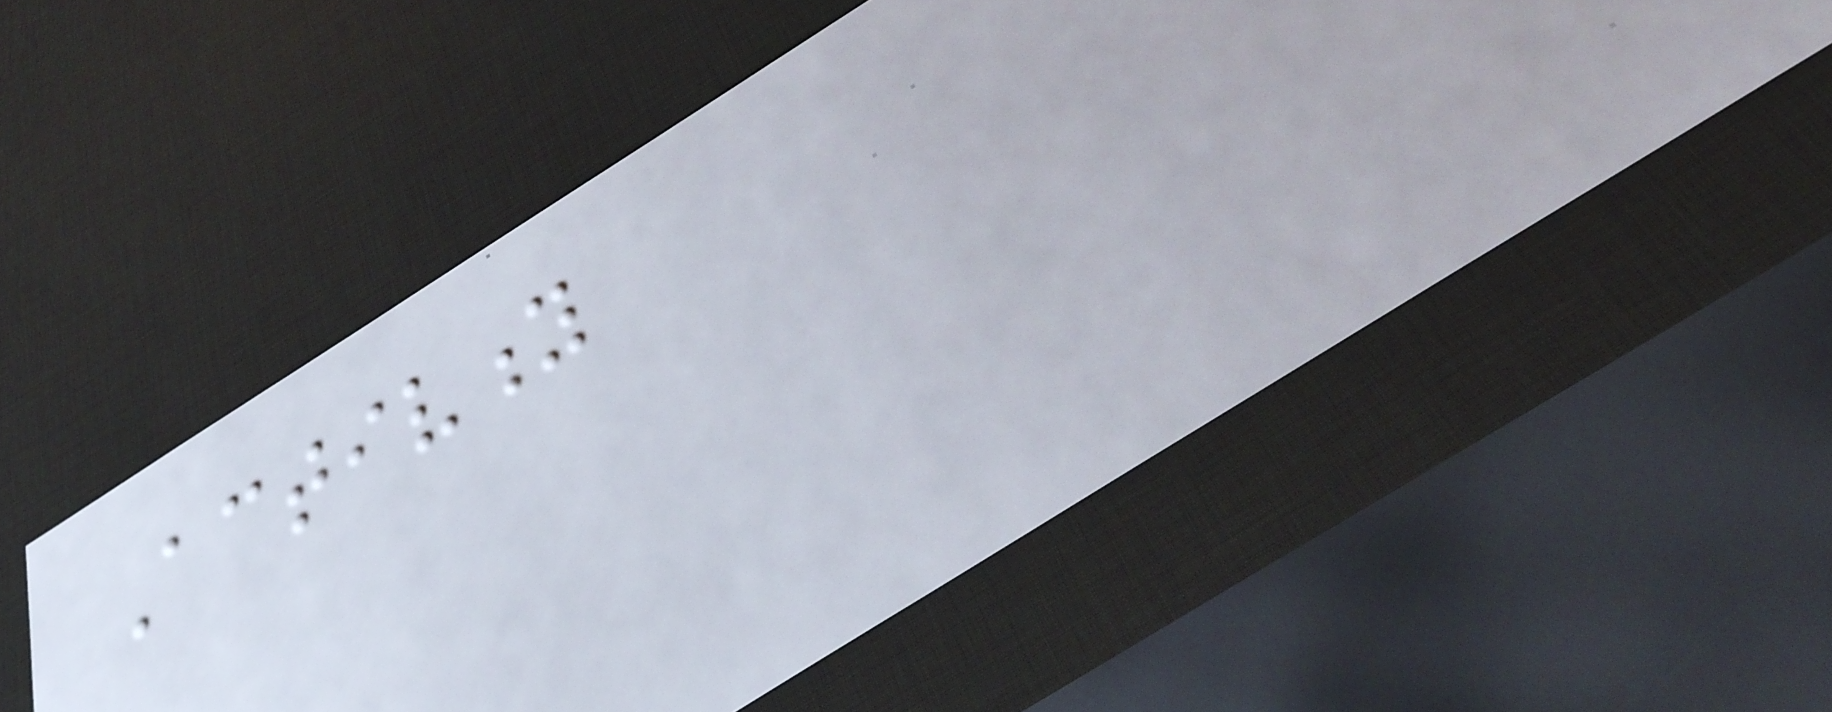Activity
